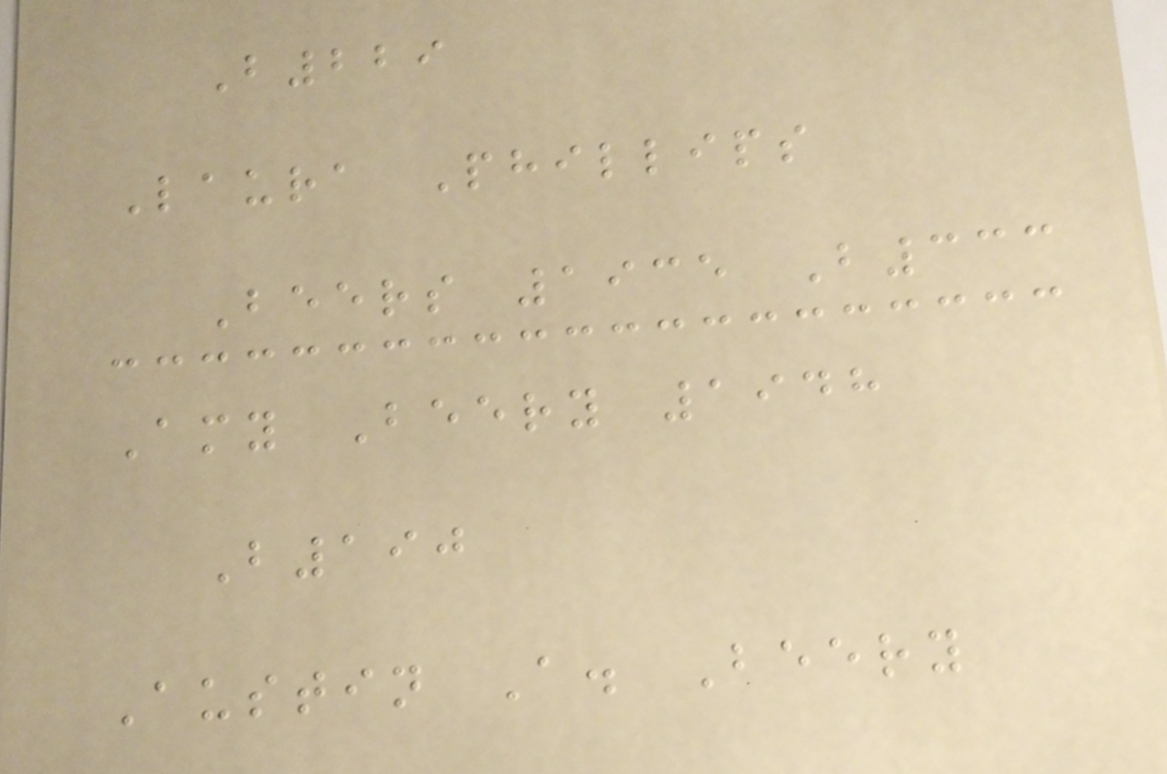B229
Laura Phillips
Beers 1935 B333
Amy Beery 1948
B190
Austin A. Beery
